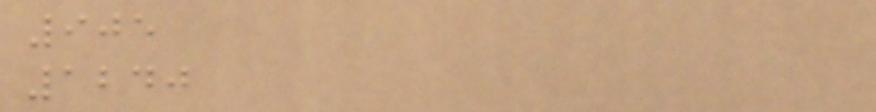905
1240
